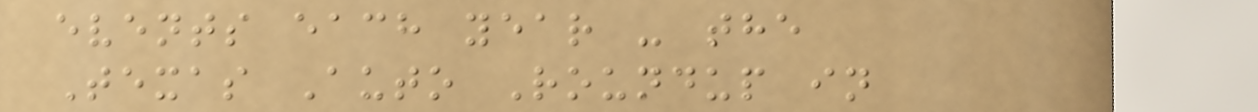events each year - the
Texas Auto Roundup in
